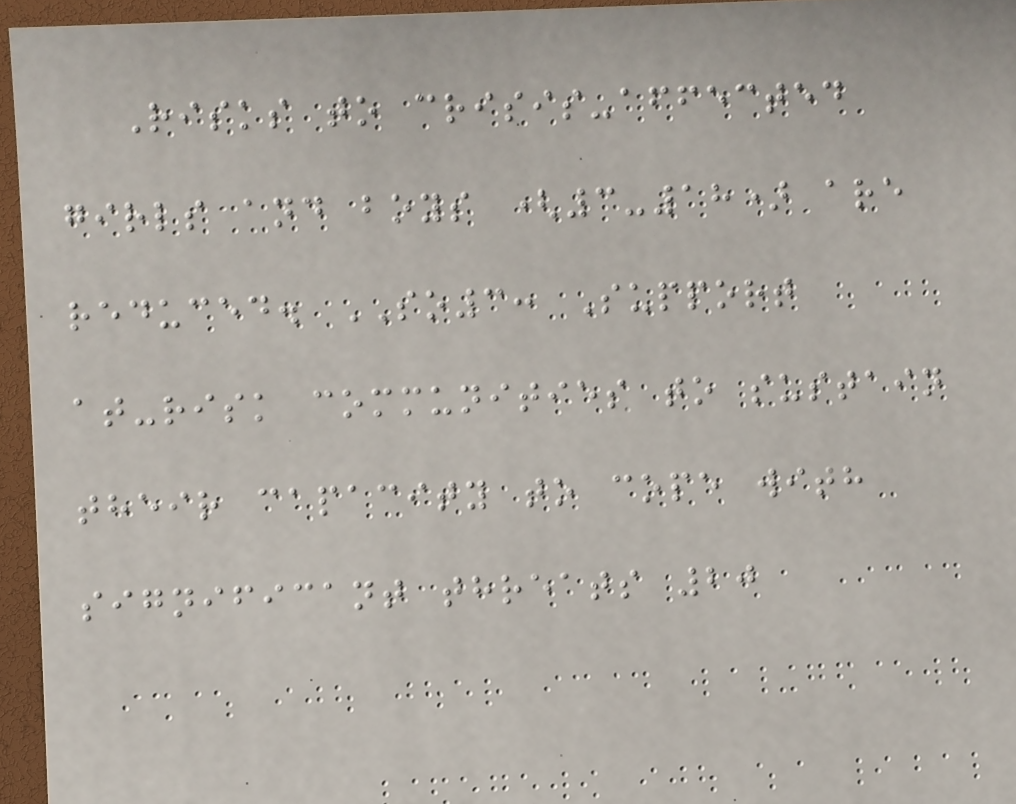Risks to crisis-affected
girls and boys (3-18) are
reduced. SO3: Support
at-risk communities to sustain
their capacity to cope with
significant threats 20
